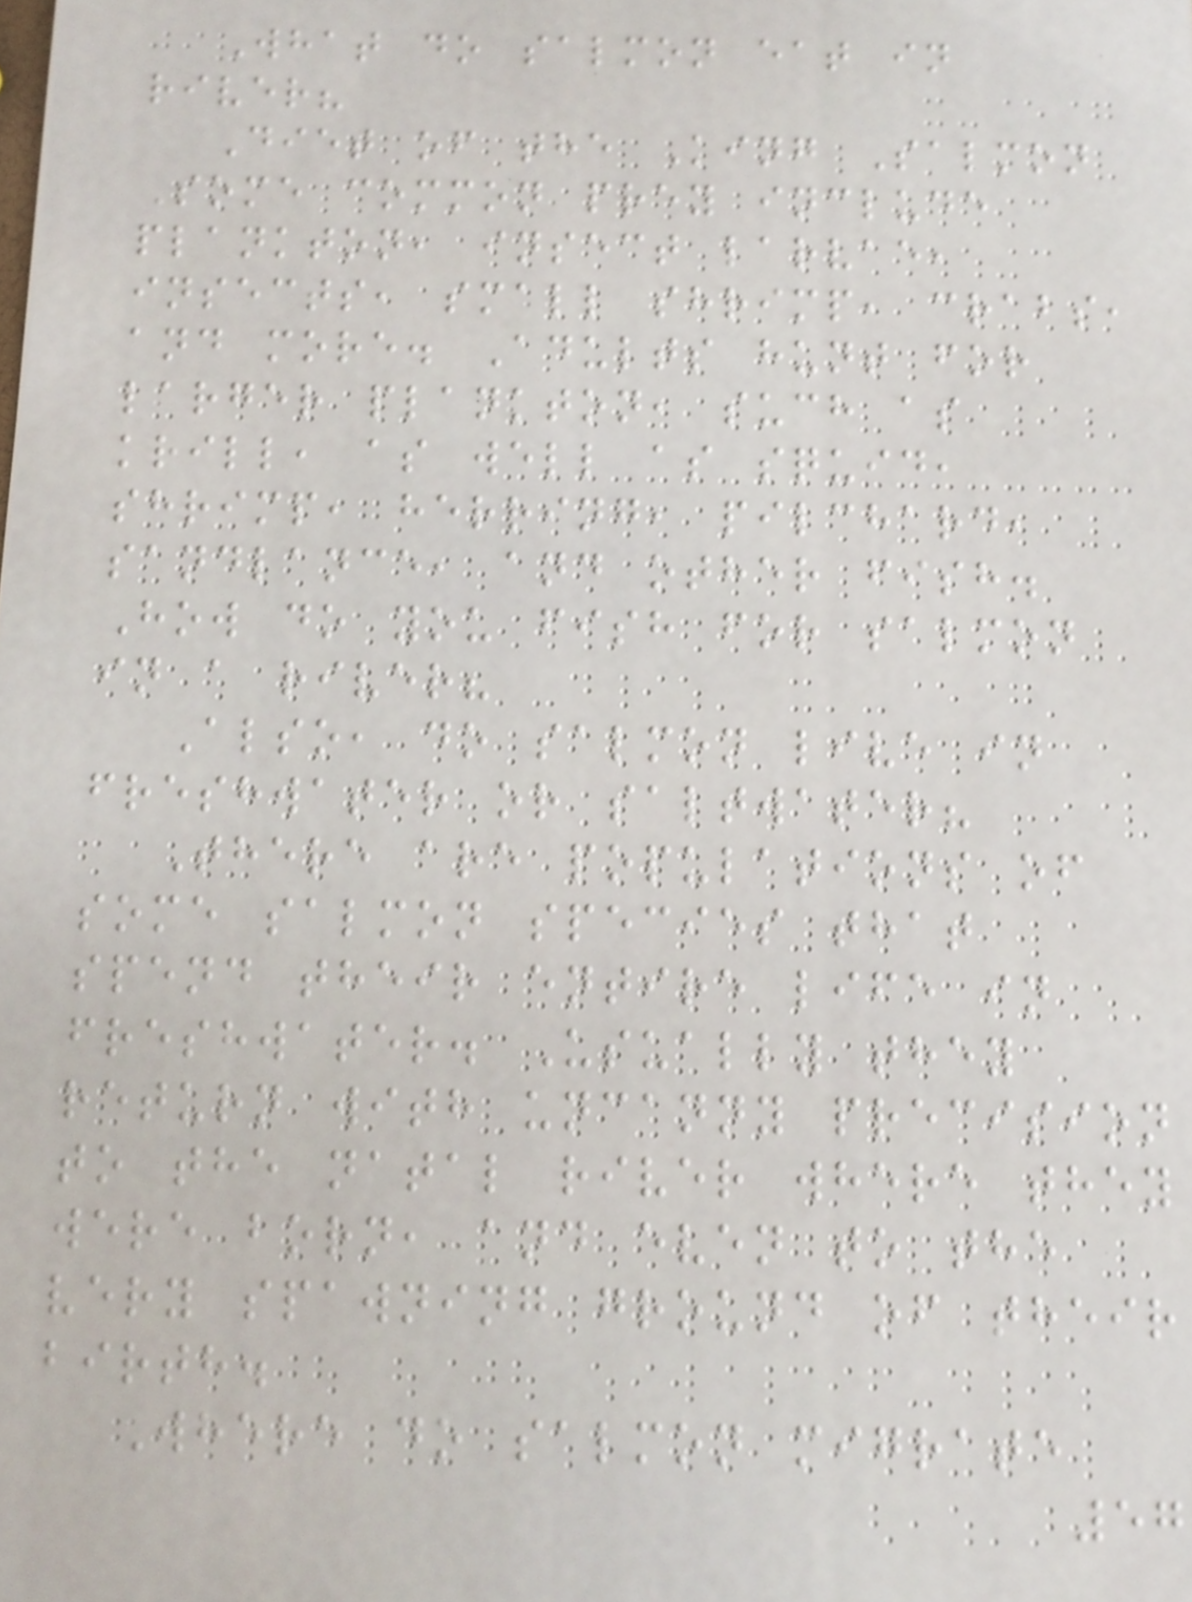What do salmon eat in
river?
Diet of the King Salmon
Some common prey include
plankton, insect larvae,
insects, small shrimp, crabs,
and more. Adults hunt for
larger plankton, such as
krill, as well as squid,
shrimp, herring, pilchard,
sandlance, and other fish.
How do you fish for salmon
in a river?
Also, do salmon live in
freshwater or saltwater?
There are populations of
some salmon species that
spend their entire life in
freshwater. Usually they
return with uncanny precision
to the natal river where they
were born, and even to the
very spawning ground of their
birth.
Where do salmon migrate
57
